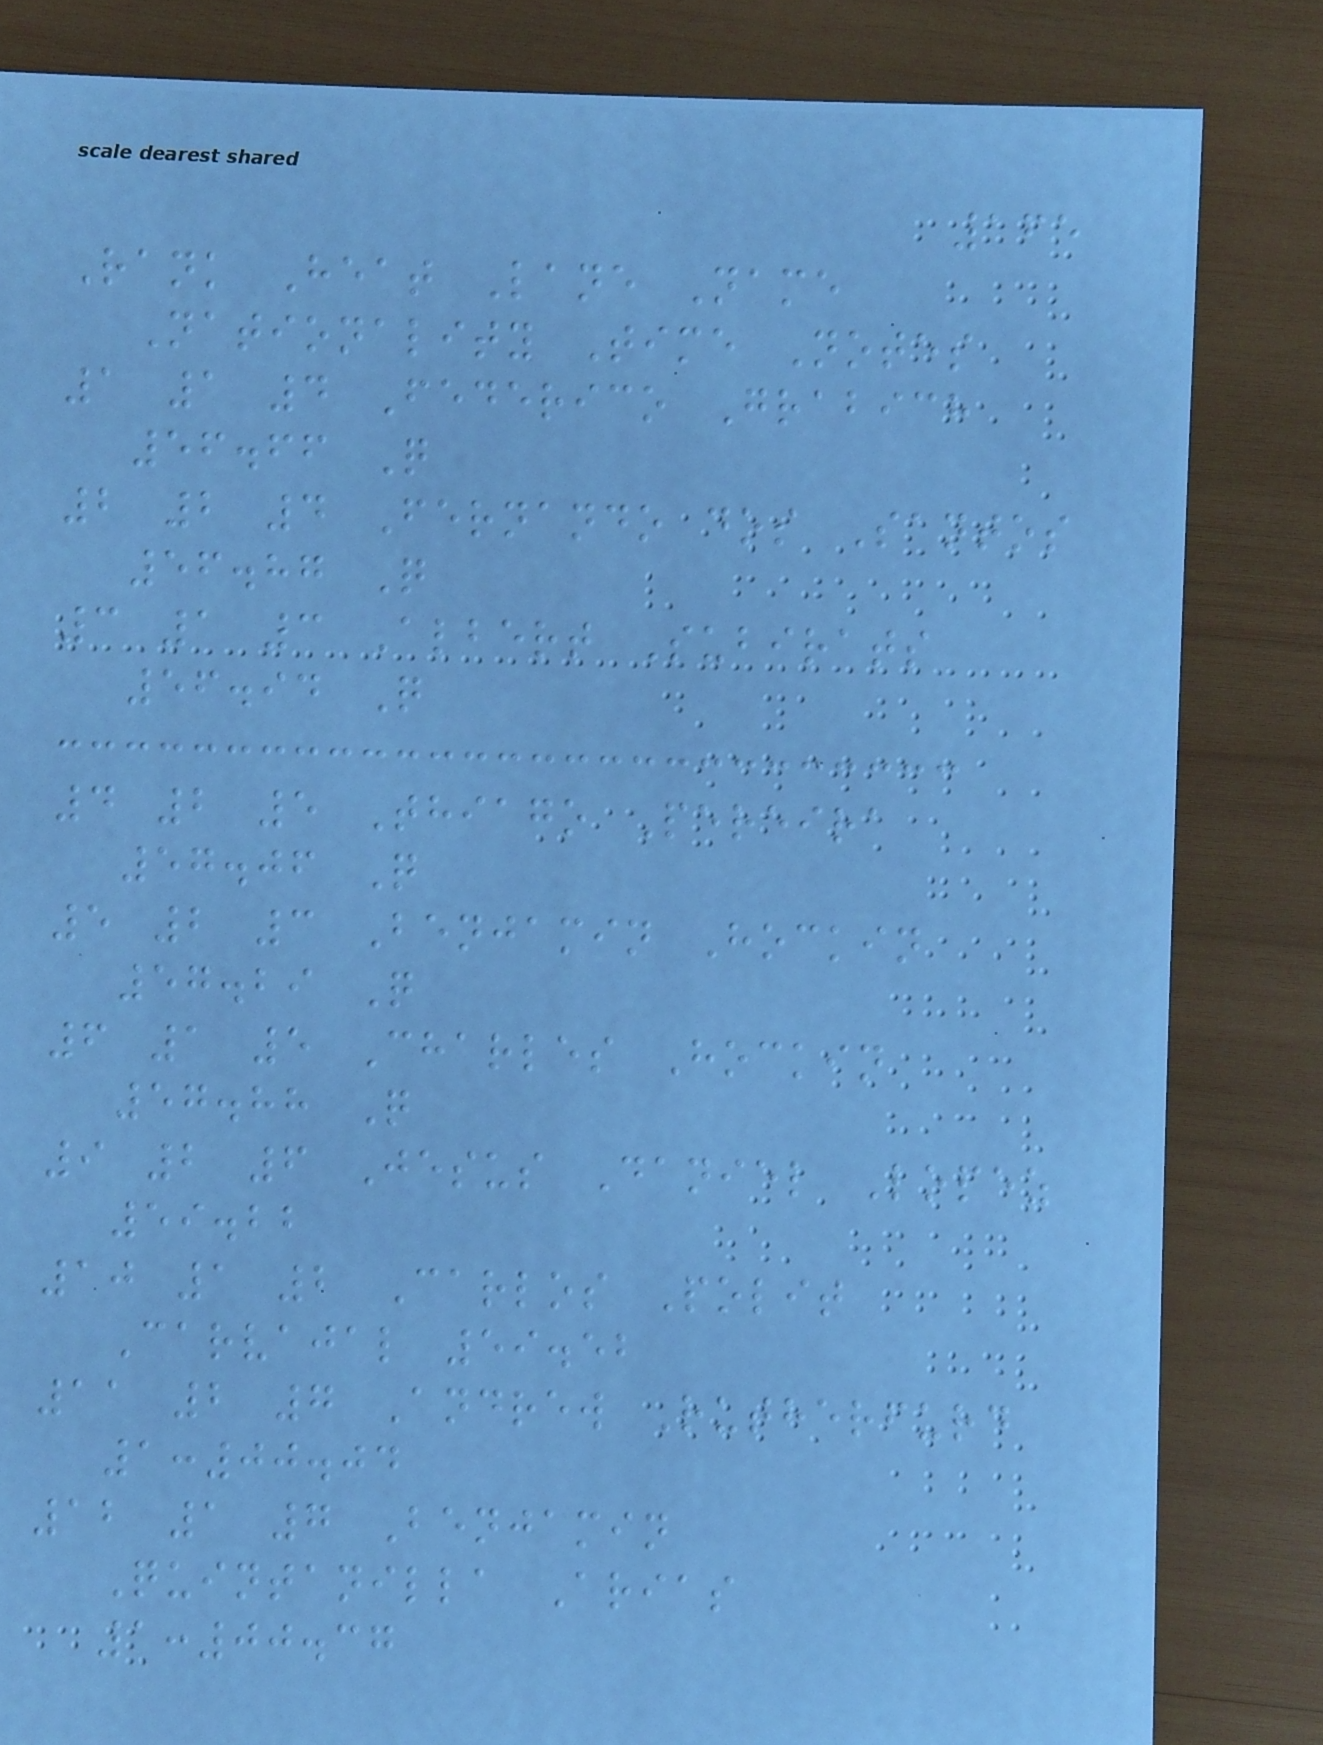165
Rank Heat Lane Name
Nationality Time Notes
1 1 4 Federico Grabich
56.66 Q
2 2 4 Fernando dos Santos
56.87 Q
3 1 3 Albert Subirats
56.94 Q
4 2 5 Thiago Pereira
57.06 Q
5 2 3 Benjamin Hockin
57.29 Q
6 1 5 Charles Hockin
57.88 Q
9 2 6 Jesus Daniel Lopez
59.22
10 1 2 Carlos Polit
Carvajal 59.52
11 2 7 Andrew Rutherfurd
1:00.04
12 1 7 Benjamin
Quintanilla Arias
1:00.37
